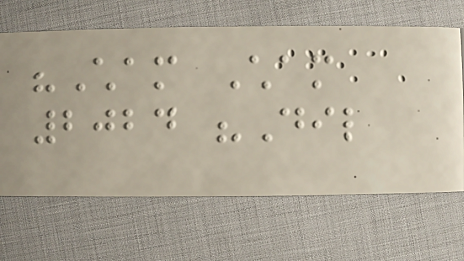"Cham Cham
2024 "Dil
